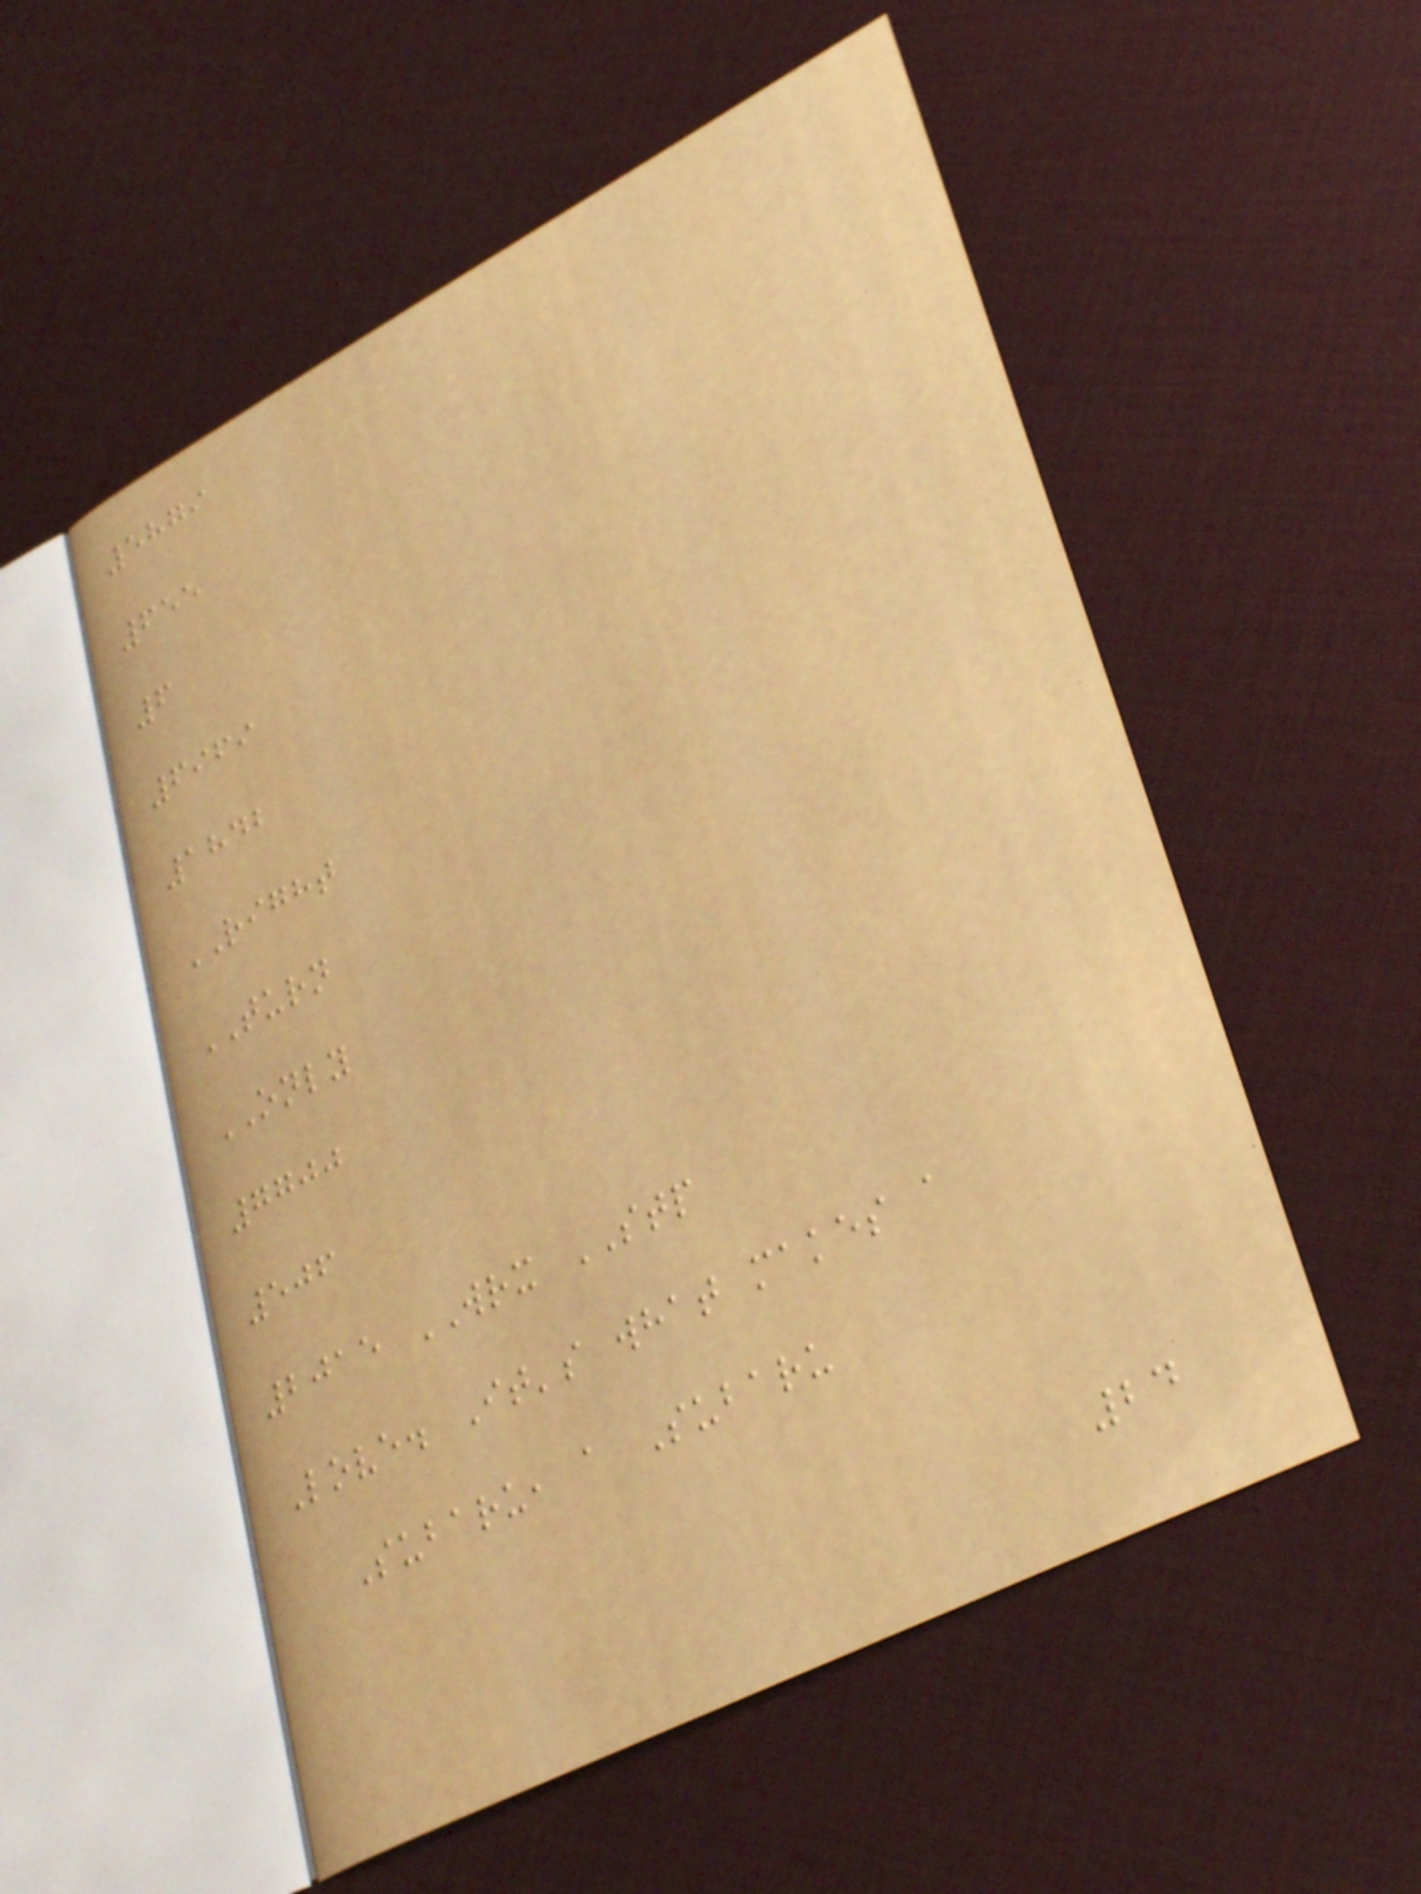5879
655
6
6969
1842
RIGHT
TURN
ONLY
7700
506
2015 WRX STP
Love. It's what makes a
Subaru, a Subaru
24
